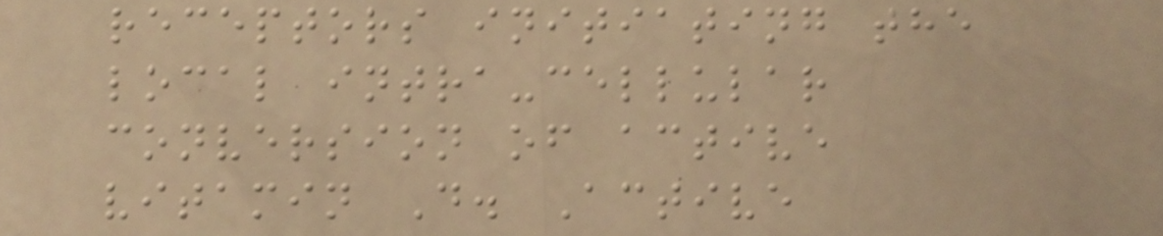receptors initiating the
local intra-cellular
conversion of active
vitamin D. Active
